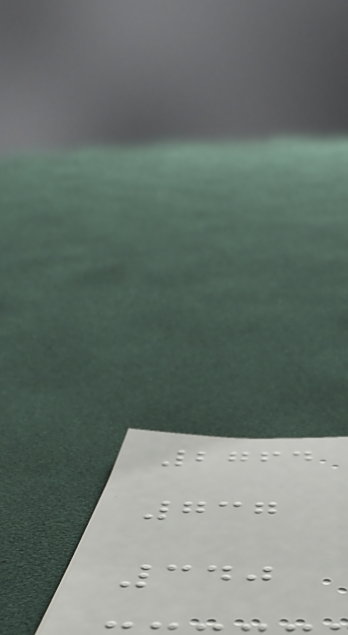2764
737
340
